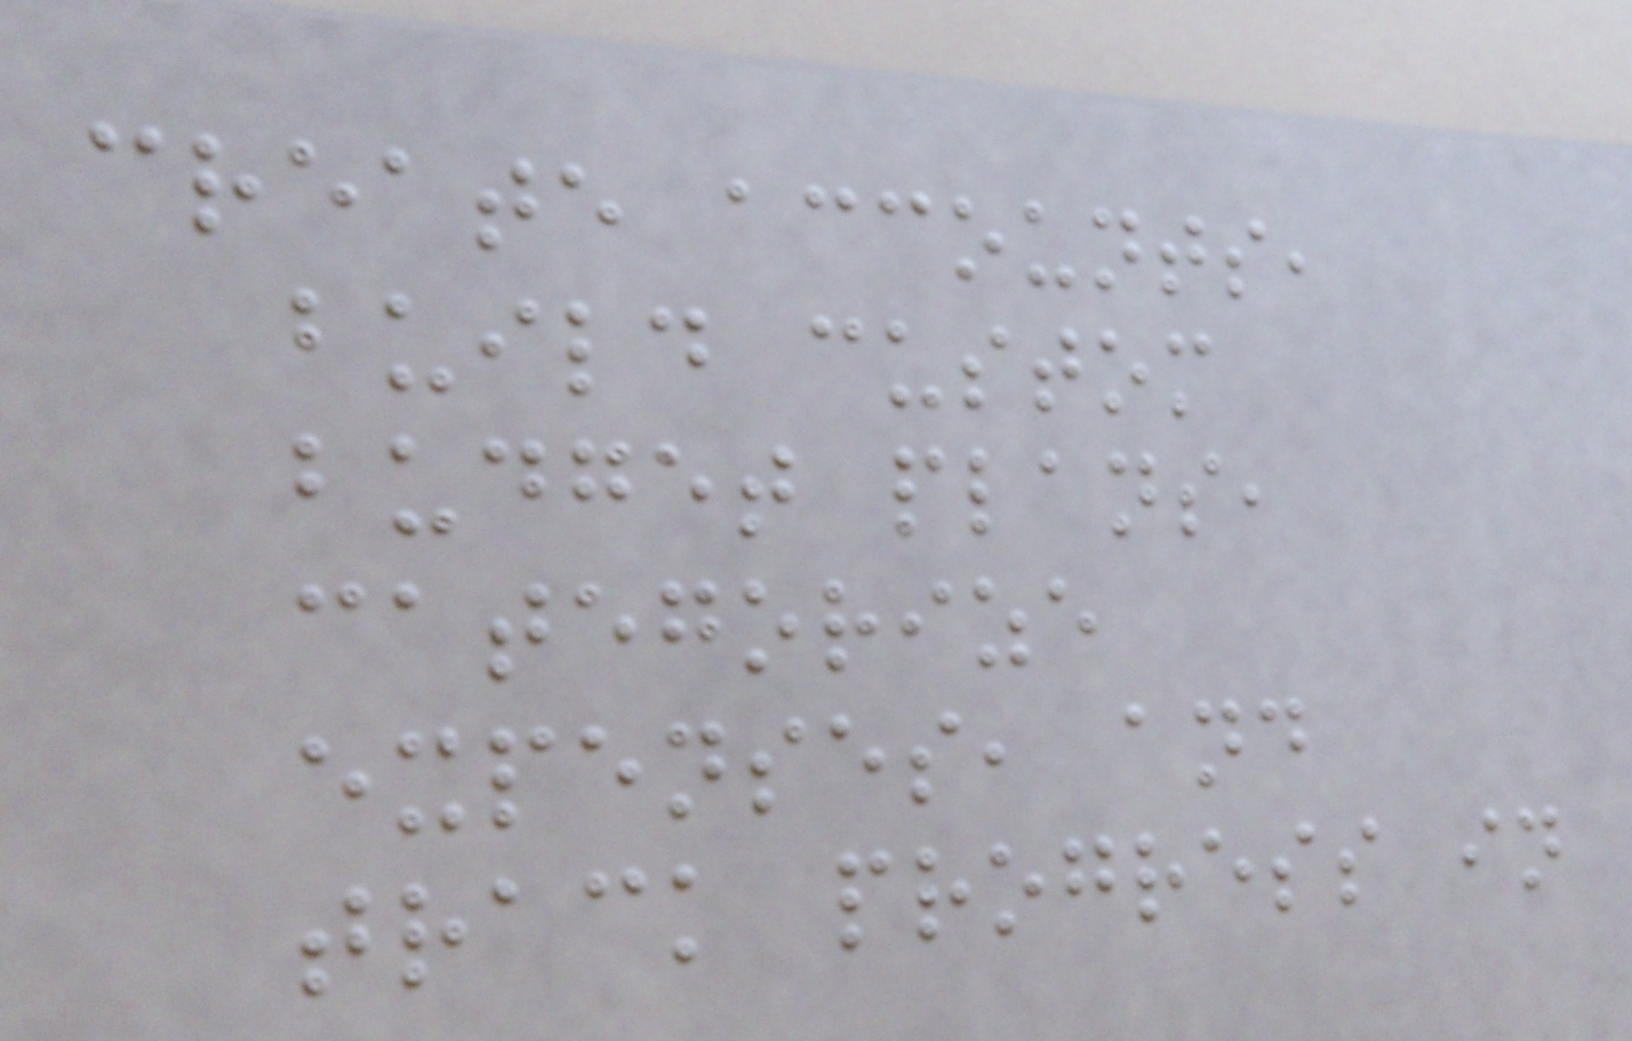create accounts,
build custom
budget plans,
categorize
expenses, and
track progress in
